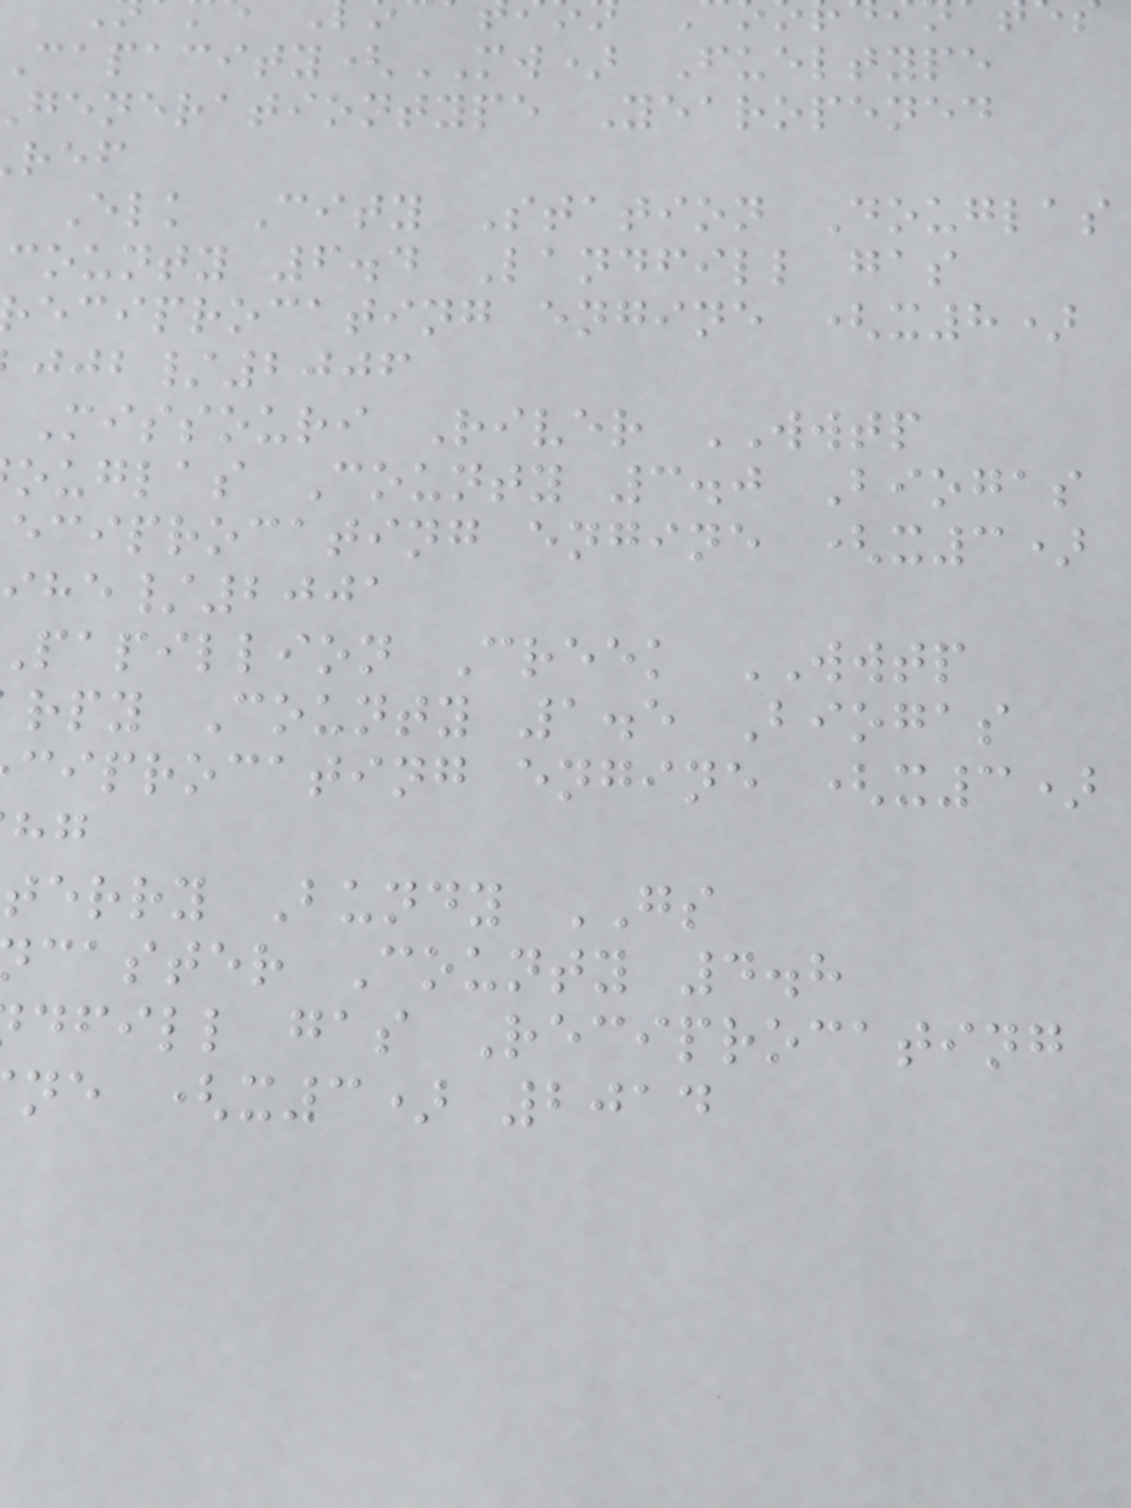apacity(MW) Fueltype
generationtype Yearopened
Elk City Station Douglas
county 6.4 Landfill gas
eciprocating engine (x8)
/2006
Missouri River WWTP
ouglas County 3.0 Biogas
eciprocating engine (x3)
/2001
papillion Creek WWTP
rpy County 1.5 Biogas
ciprocating engine (x3)
terry Bundy GS
caster County 4.8
dfill gas Reciprocating
ne (x3) 2014
